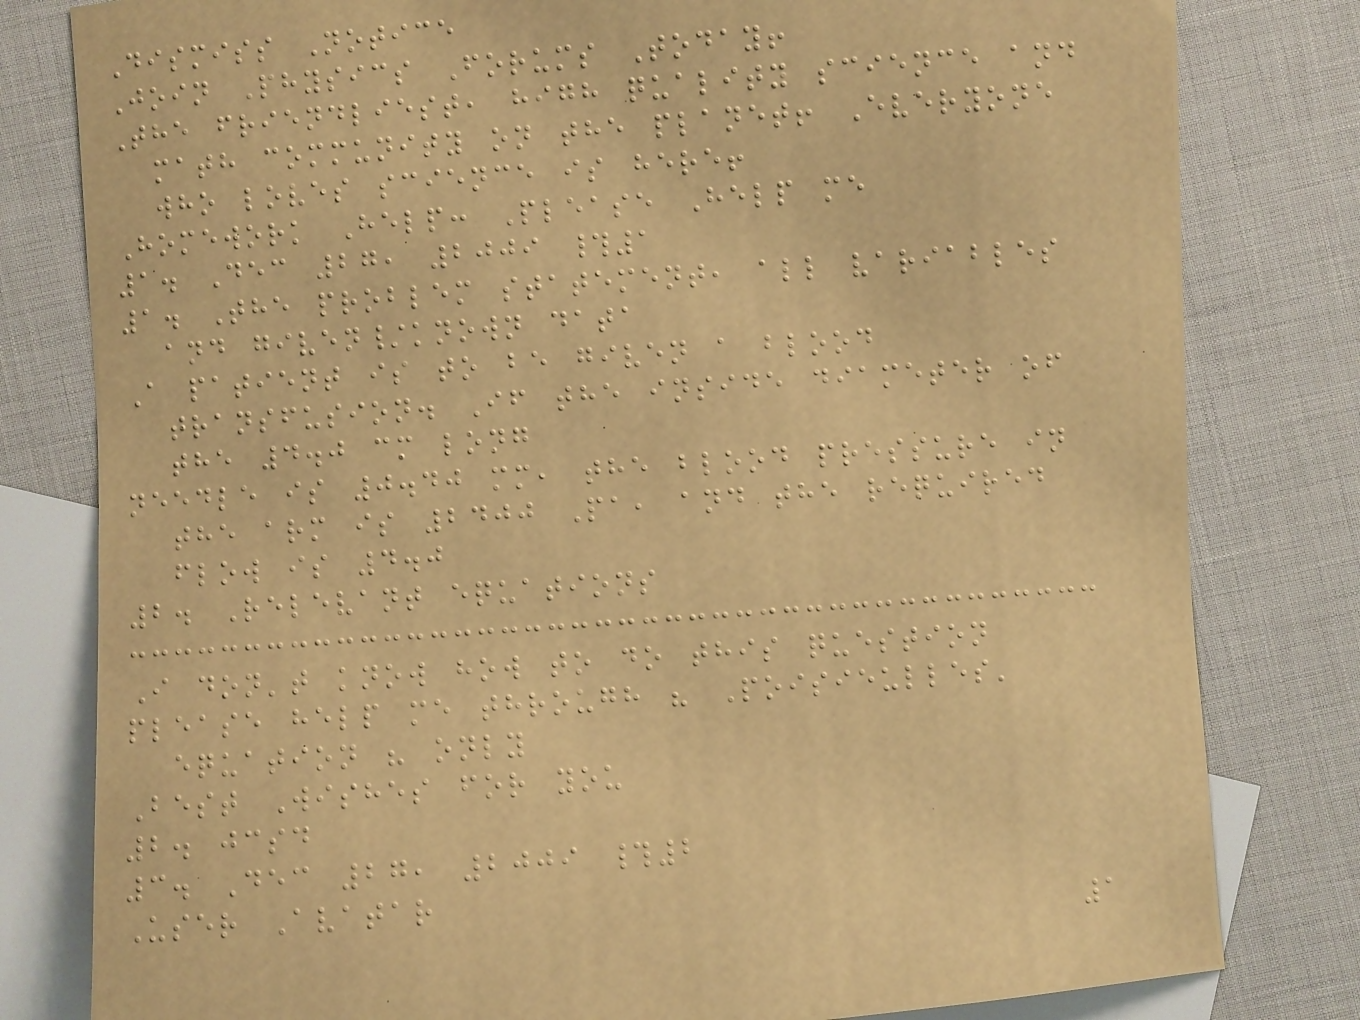Dismiss Notice
Join Physics Forums Today!
The friendliest, high quality science and
math community on the planet! Everyone
who loves science is here!
Homework Help: Please Help me
1. Dec 27, 2009 #1
1. The problem statement, all variables
and given/known data
A patient is to be given a blood
transfusion. If the inside diameter of
the 4.0 cm long
needle is 0.40 mm, the blood pressure in
the arm is 2400 Pa, and the required
flow is 4.0
2. Relevant equations
I don't know how to do this question
please help me through " Poisieulles'
equation " only
Best Wishes for you
2. jcsd
3. Dec 27, 2009 #2
User Avatar
1
